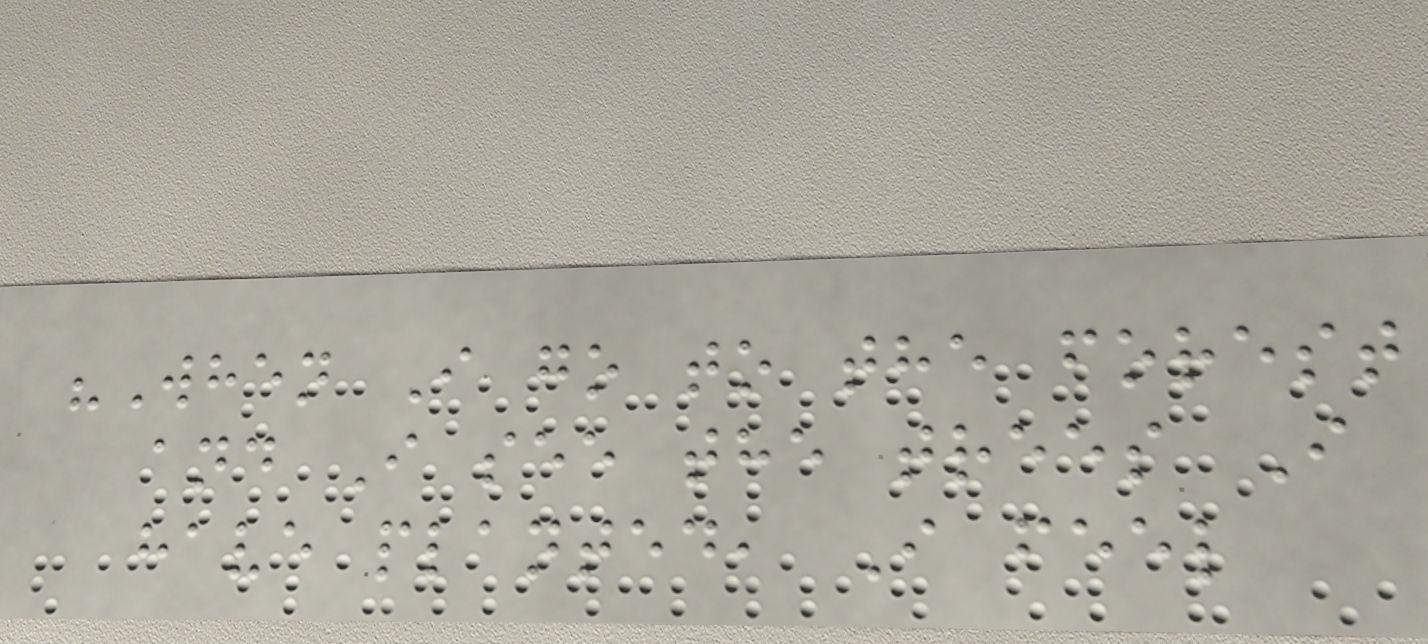"When I go to the forest
and I see the trees I
have planted, I feel
